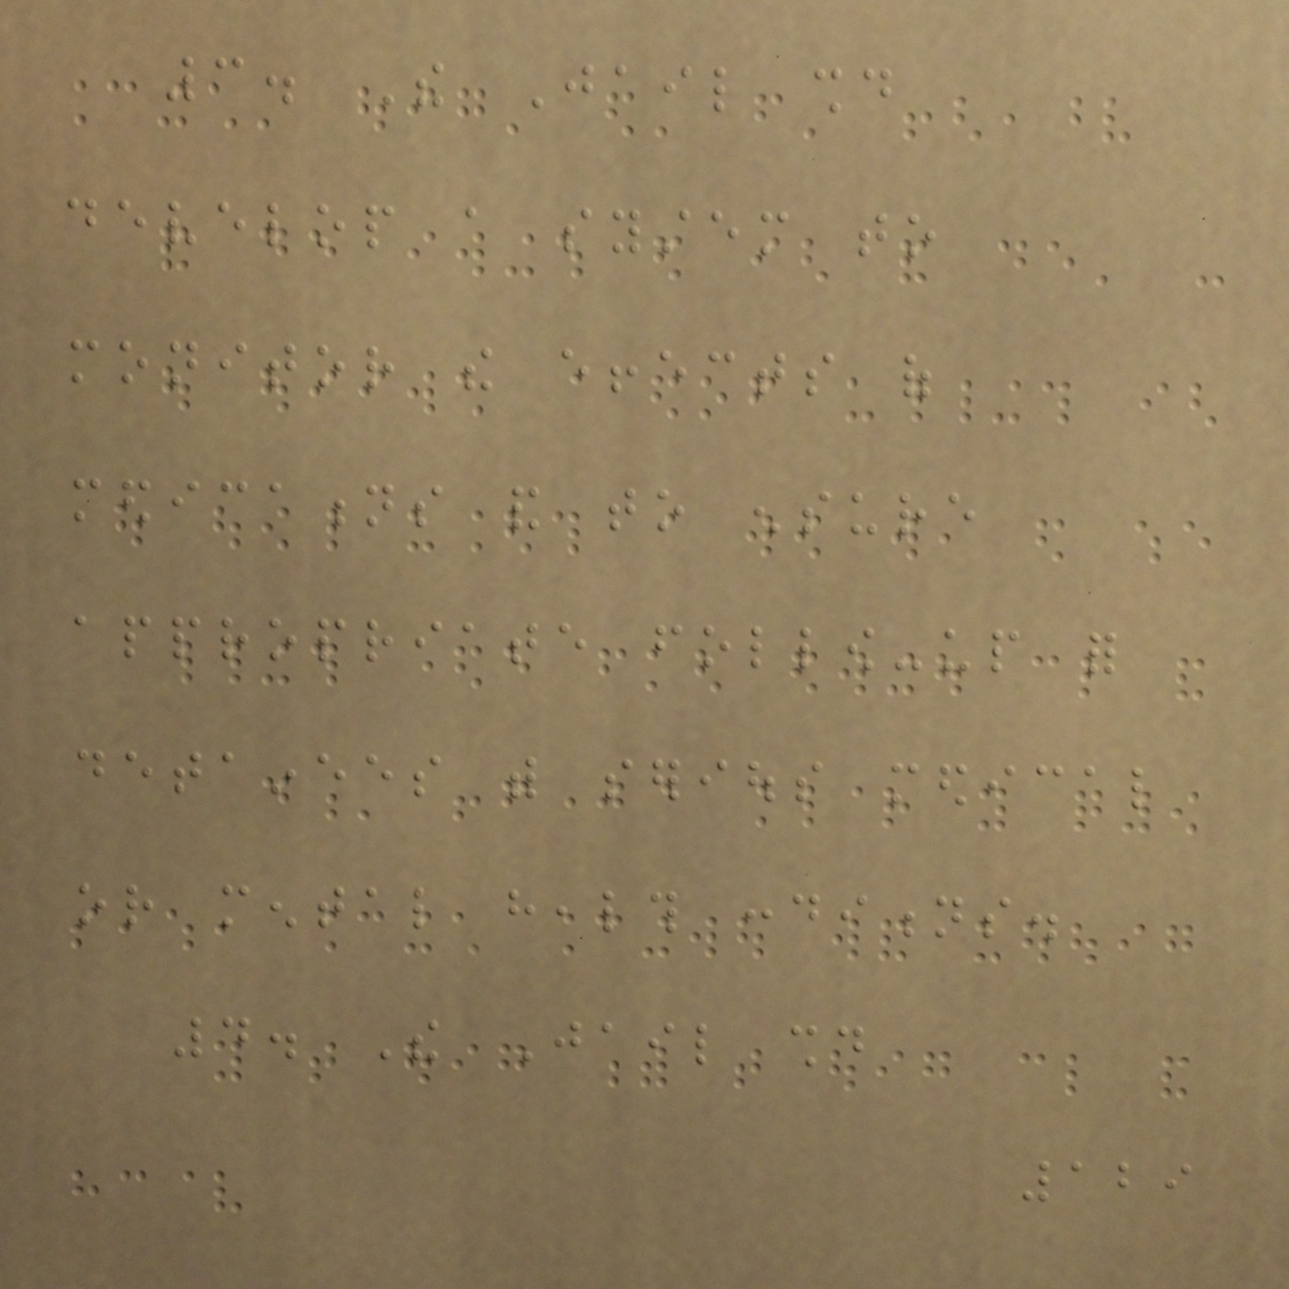3. The Jail should
develop a system to
monitor the effects of
medications and to ensure
appropriate follow-up for
detainees with serious medical
or mental health conditions.
4. The Jail should
129
